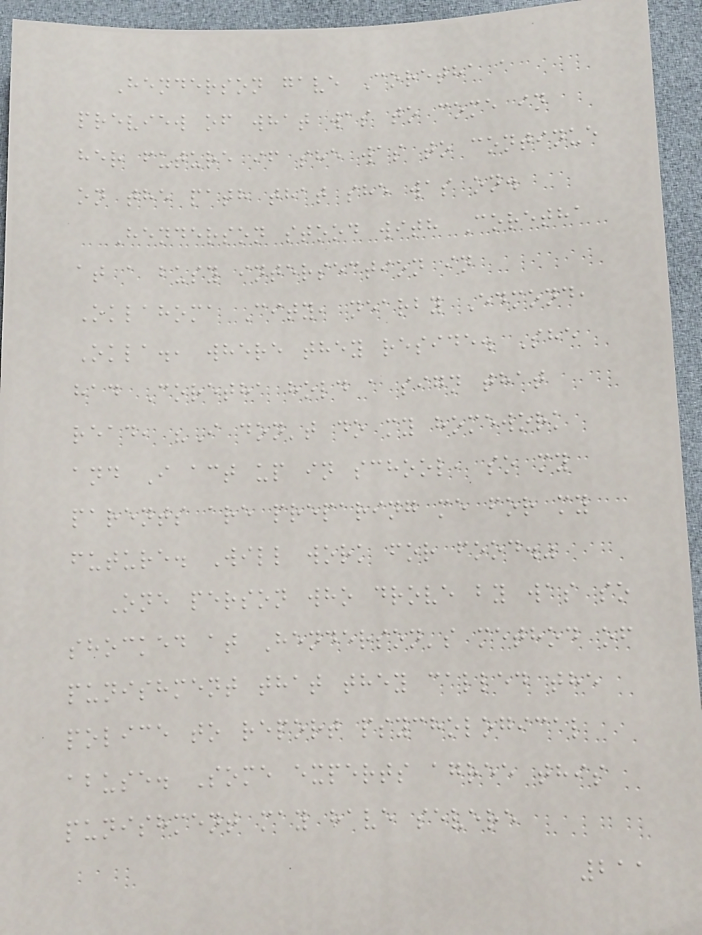Henderson gave Coretha a
preview of what was to come in
her future if she was to continue
on the path that she was on.
Henderson stood with Coretha
at a busy intersection in
Oklahoma City, nearby Edmond,
Okla., where they reside. She
had Coretha hold a sign that
read, "I don't do my homework
and I act up in school, so my
parents are preparing me for my
future. Will work for food."
One person who drove by was so
shocked at Henderson's method of
punishment that they called the
police to report psychological
abuse. Some experts agree this
punishment may have severe
211
